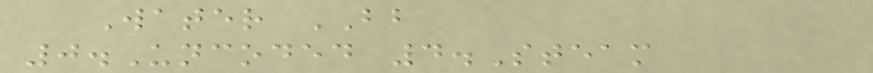Water BB
0.Uncoded 4.Steam
